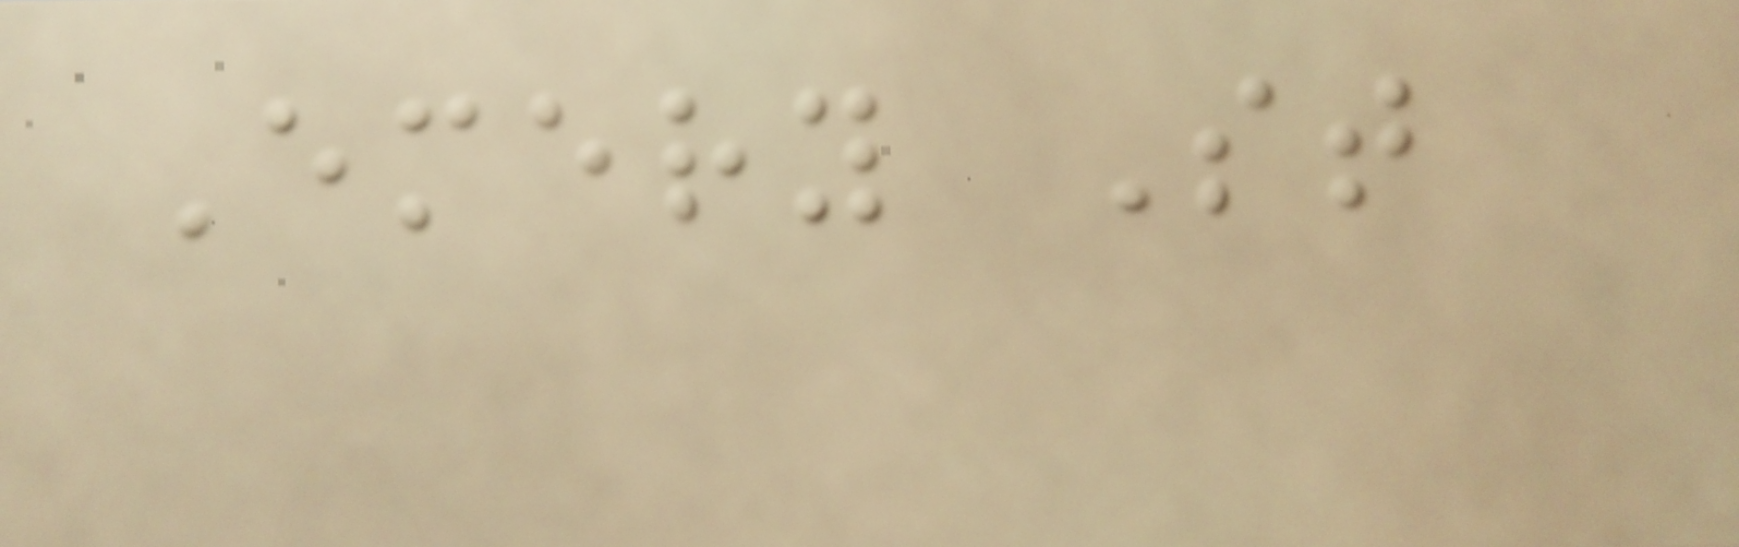Emery St
